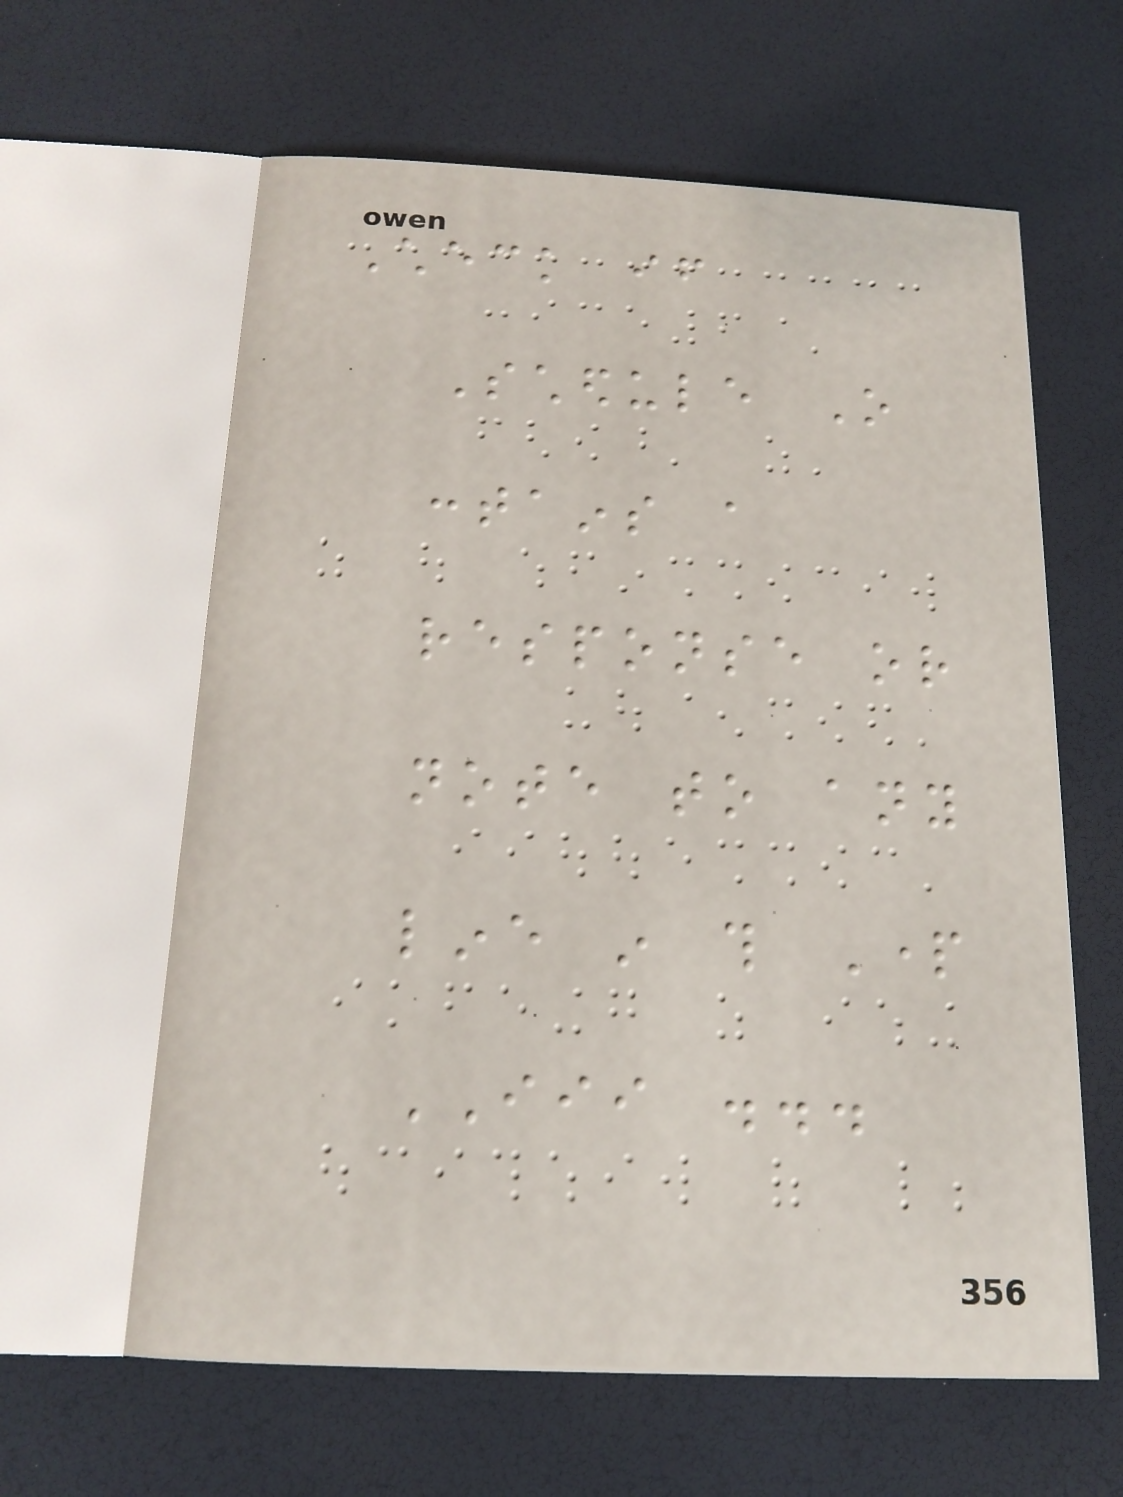Check if
Schedule O
contains a
response or
note to any
line in this Part
III ...
